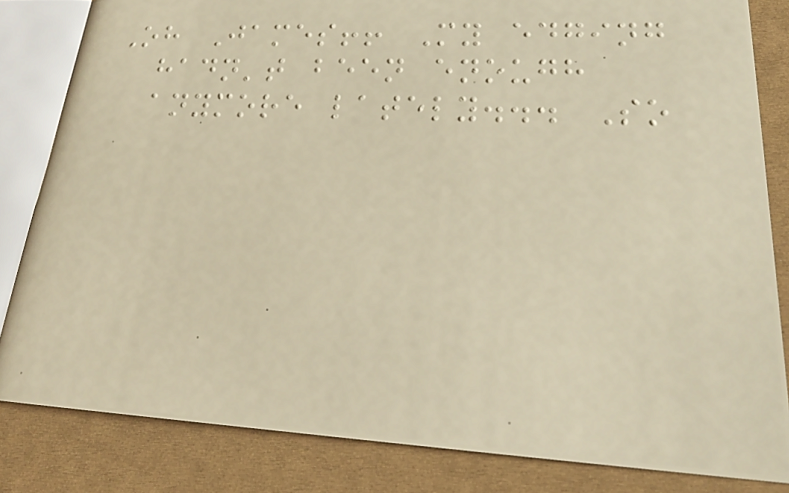Oh James!! My edging
hadn't been enough
anymore lately... So
